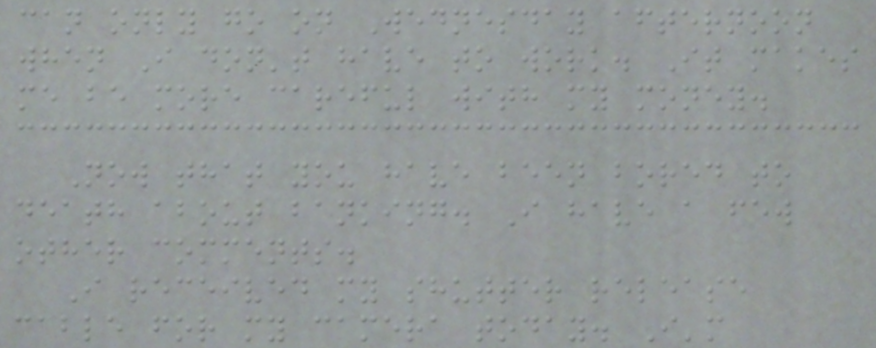can only go on Wednesday afternoon
when I don't have to work. It makes
me be more careful with my money.
Now that you have been bored to
death about banking. I have a few
other comments.
I received my shutter release
cable for my camera today. I'm
